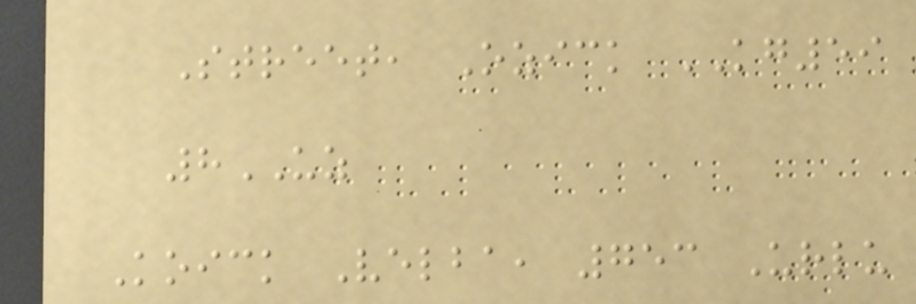Street, Ozick KG59
8UZ
Koick Velba, 753 Urlu
